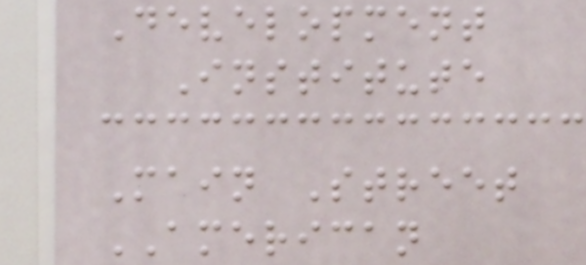Development
Institute
Main Street
AMERICAN
